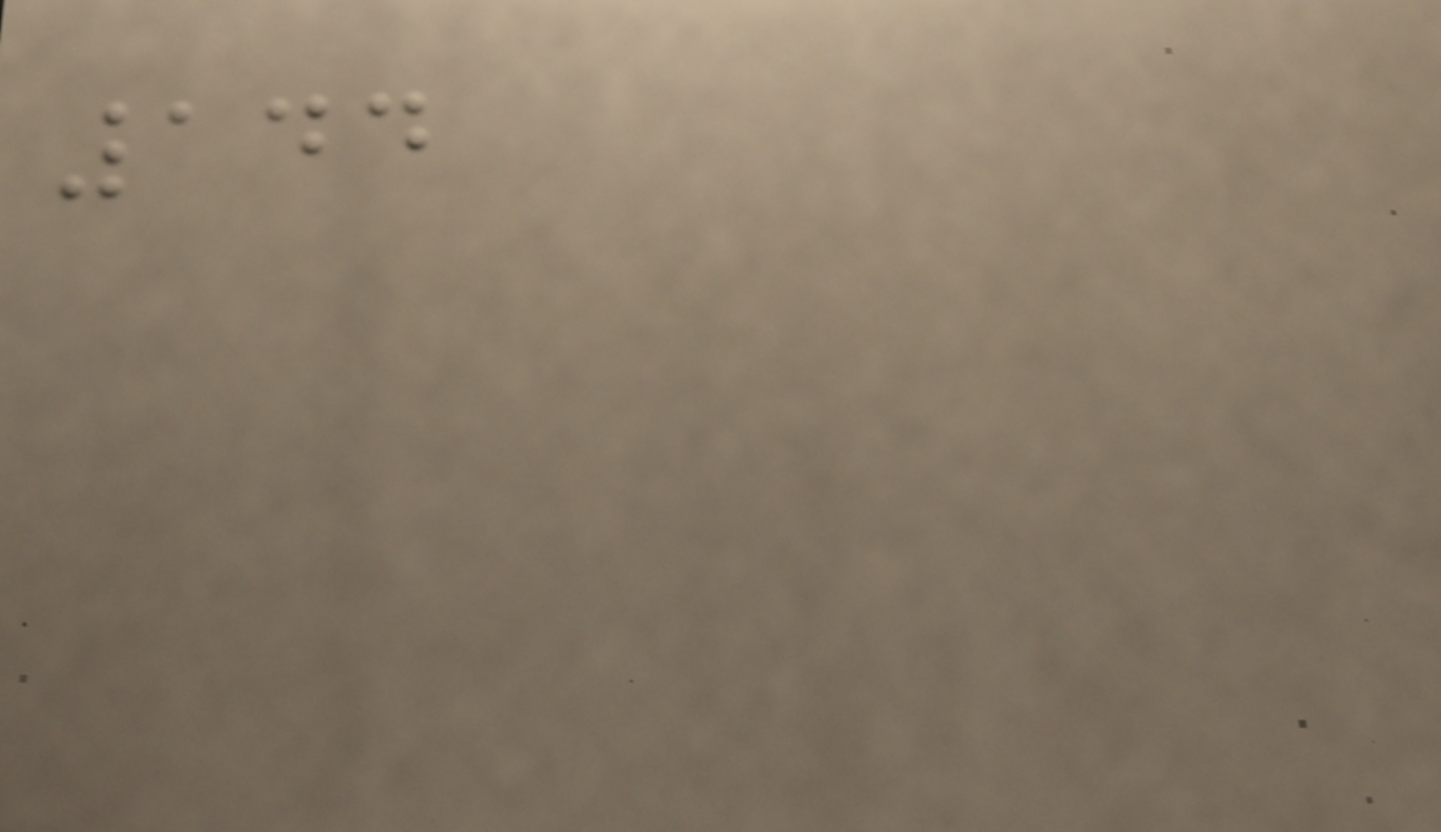144
